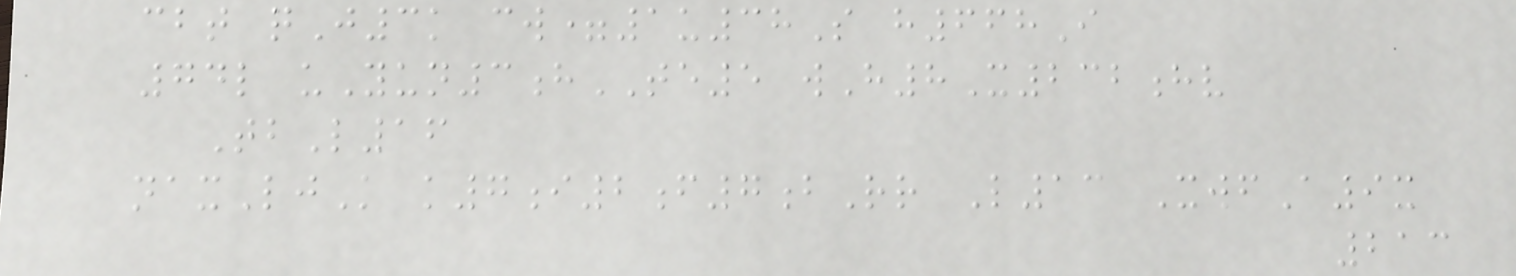cbt qJ3k cw=1u38S h668I
74l uYun3hTE5 wH8X232hv
TbL16
naxLjK k7i2f7bRr L13 XwfA9x
213
